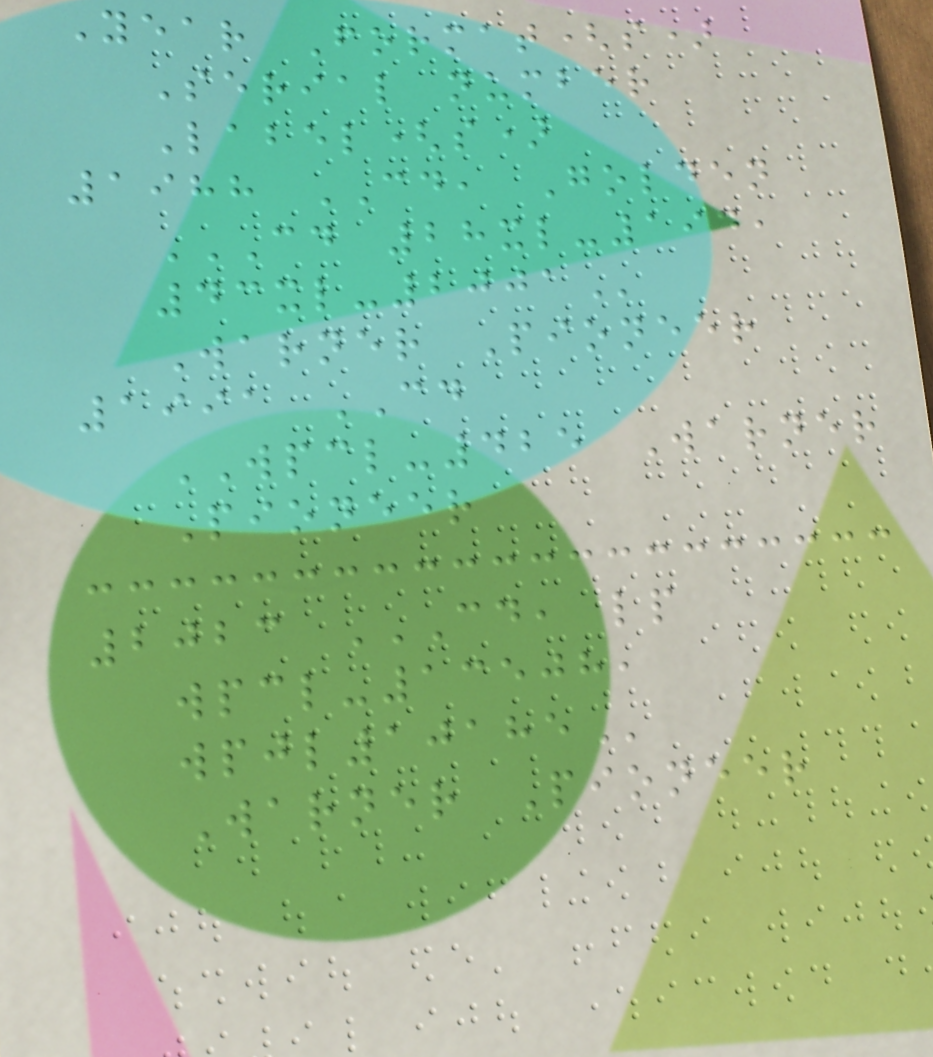Year Format(s)
Serial number
Label(s)
1988 CD, Golden
CD 28XL-194,
43XL-2001
Warner Pioneer
1991 CD
WPCL-425 Warner
Pioneer
2023 CD, LP
WPCL-13508,
WPJL10185
Warner Pioneer
